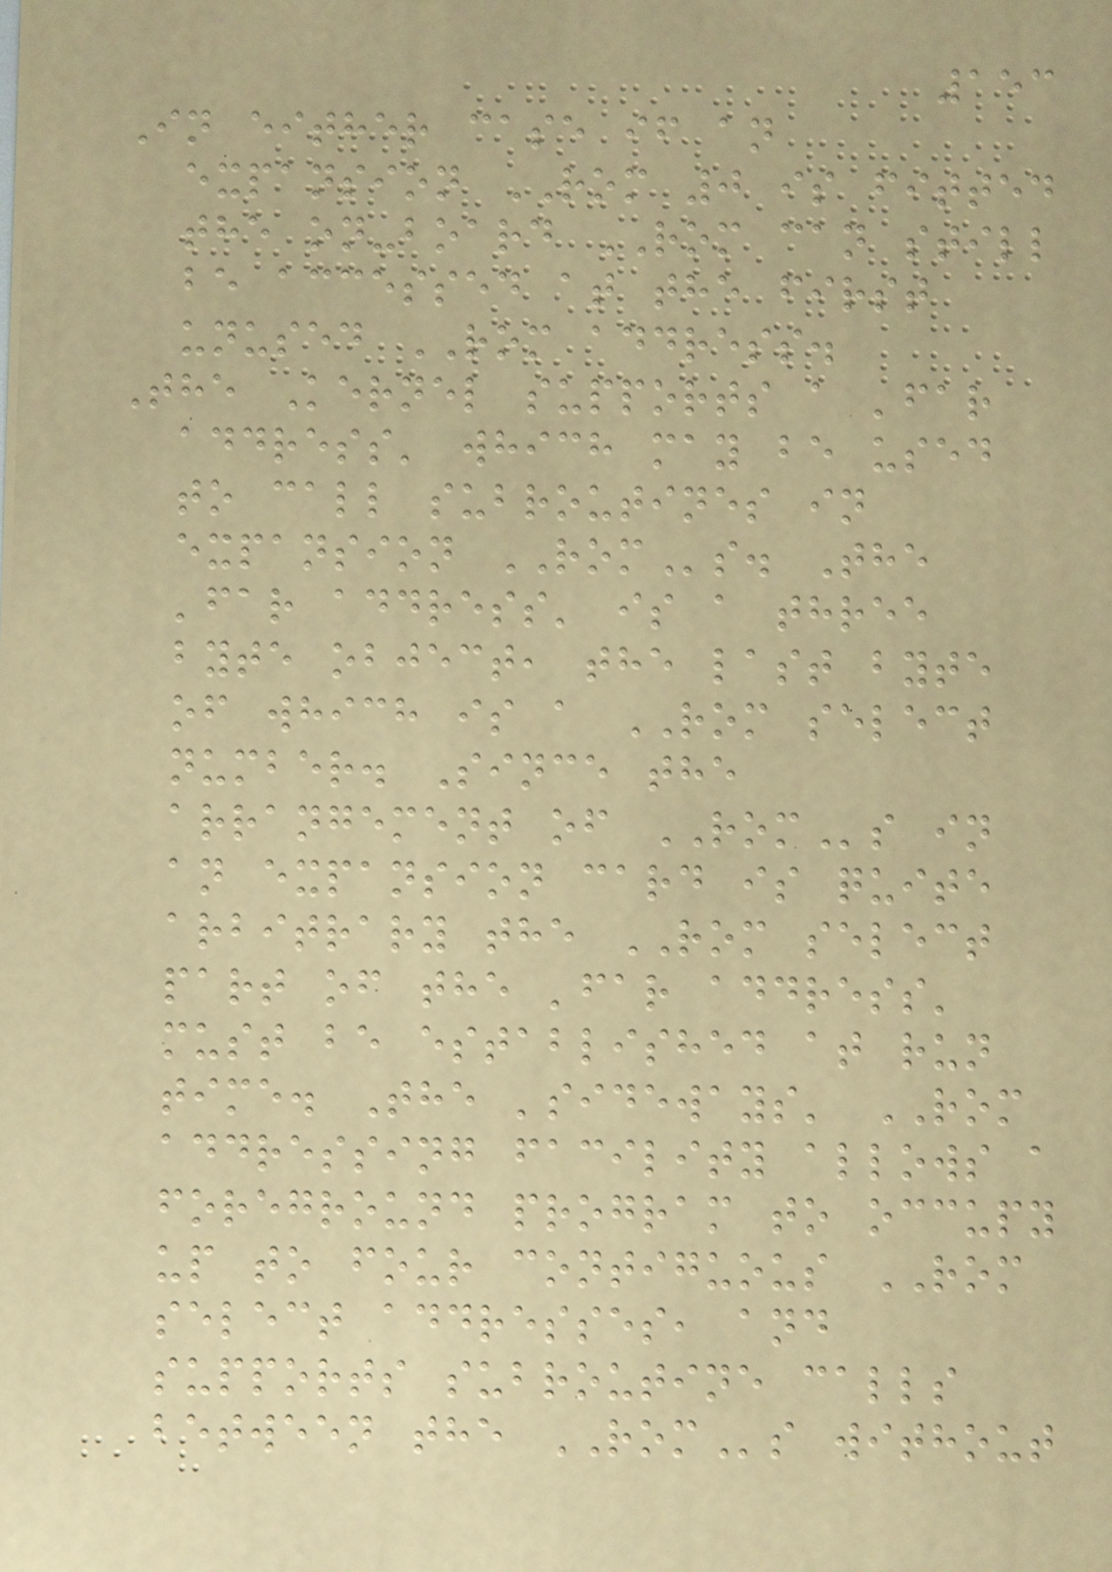153
In either case if an
expansion ROM 0 is fitted
the on-board ROM can still
be accessed at the first
unused ROM address.
The Kernel supports a 'far
address' which may be used
to call subroutines in
expansion ROMs. The
'far address' is a three
byte object, the last byte
of which is a ROM select
number. Since the
arrangement of ROMs in
an expansion card is quite
arbitrary the ROM select
part of the 'far address'
must be established at run
time. The 'sideways' ROM
addressing facility allows a
foreground program to occupy
up to four contiguous ROM
select addresses, and
supports subroutine calls
between the ROMs without
